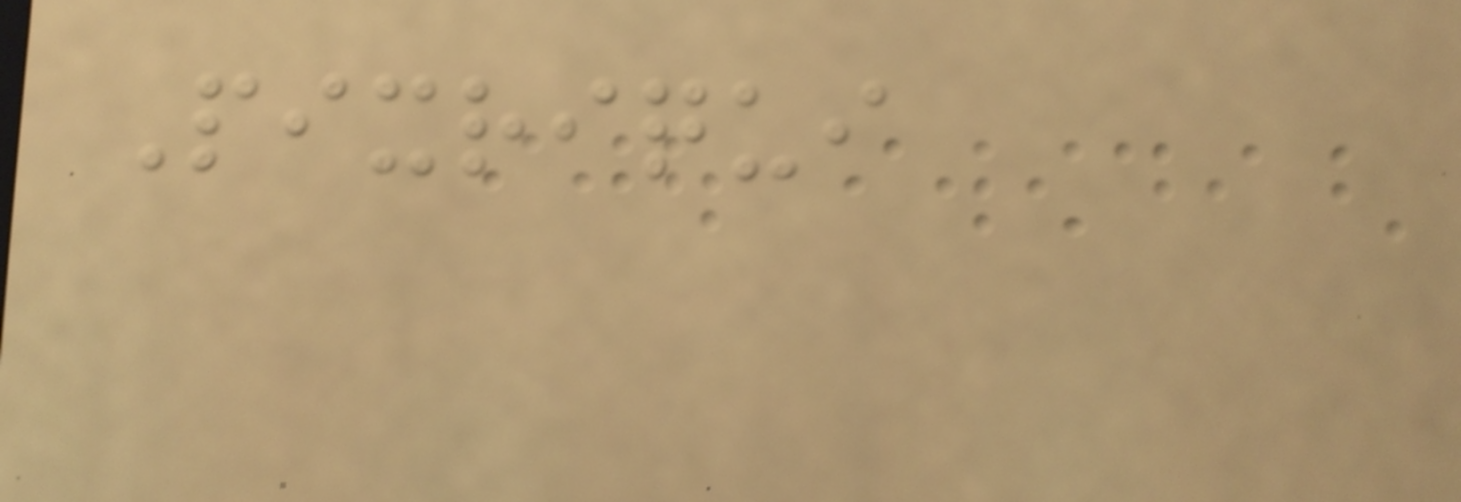Pixriqui
